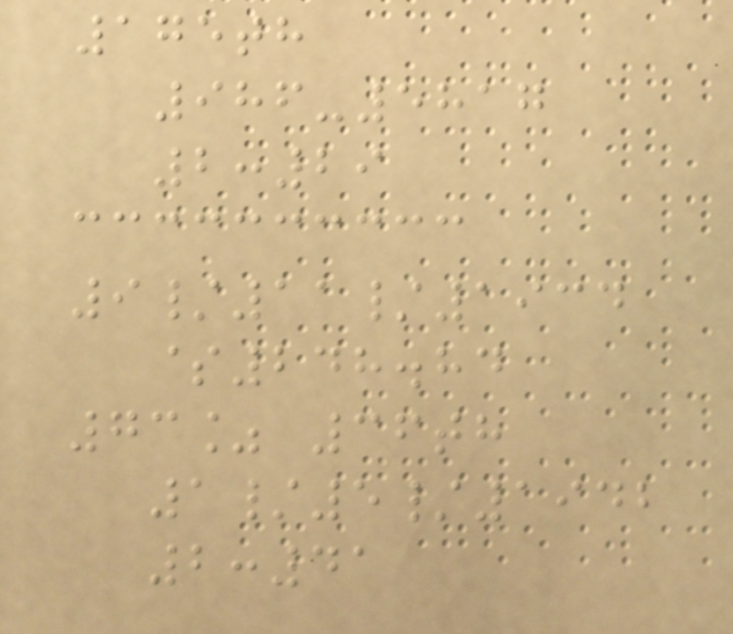175th
986-5817
2:29
9/11/1934
$248.84
73% 36th
1/5/1942
2:41
